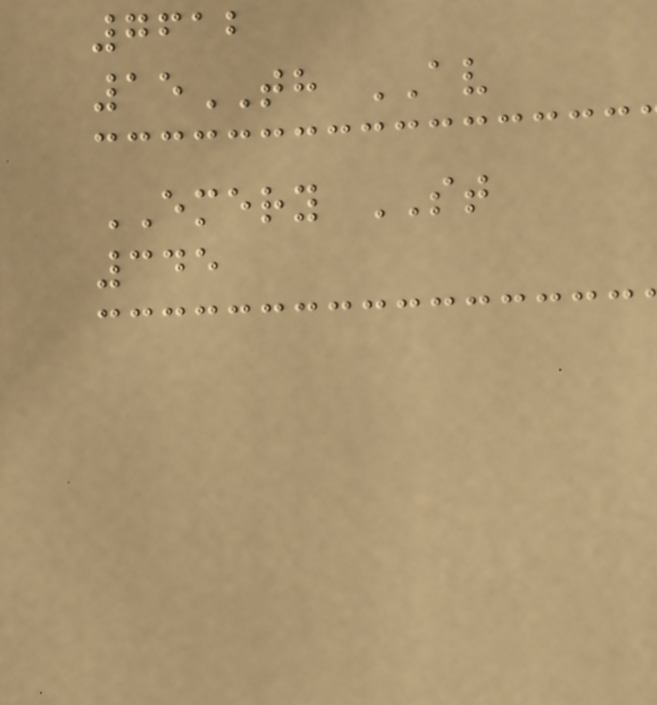7612
15TH AV
EMERY ST
345
